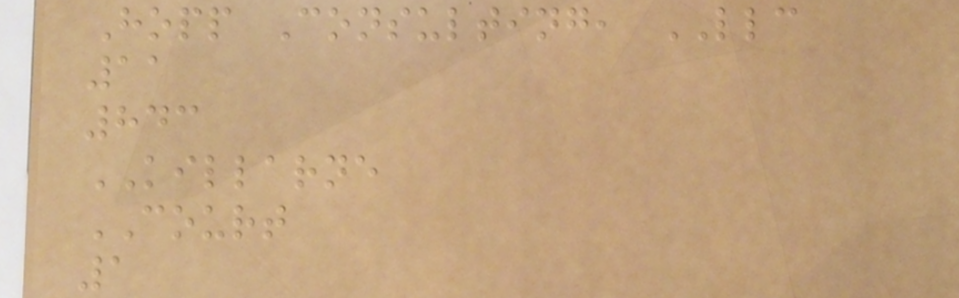Hopp Consulting, LLC
11
843
KILLARNE
COURT
1
